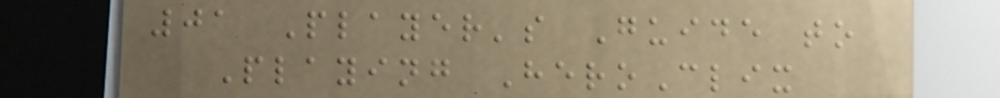01 Player's Guide to
Playing HeroClix
